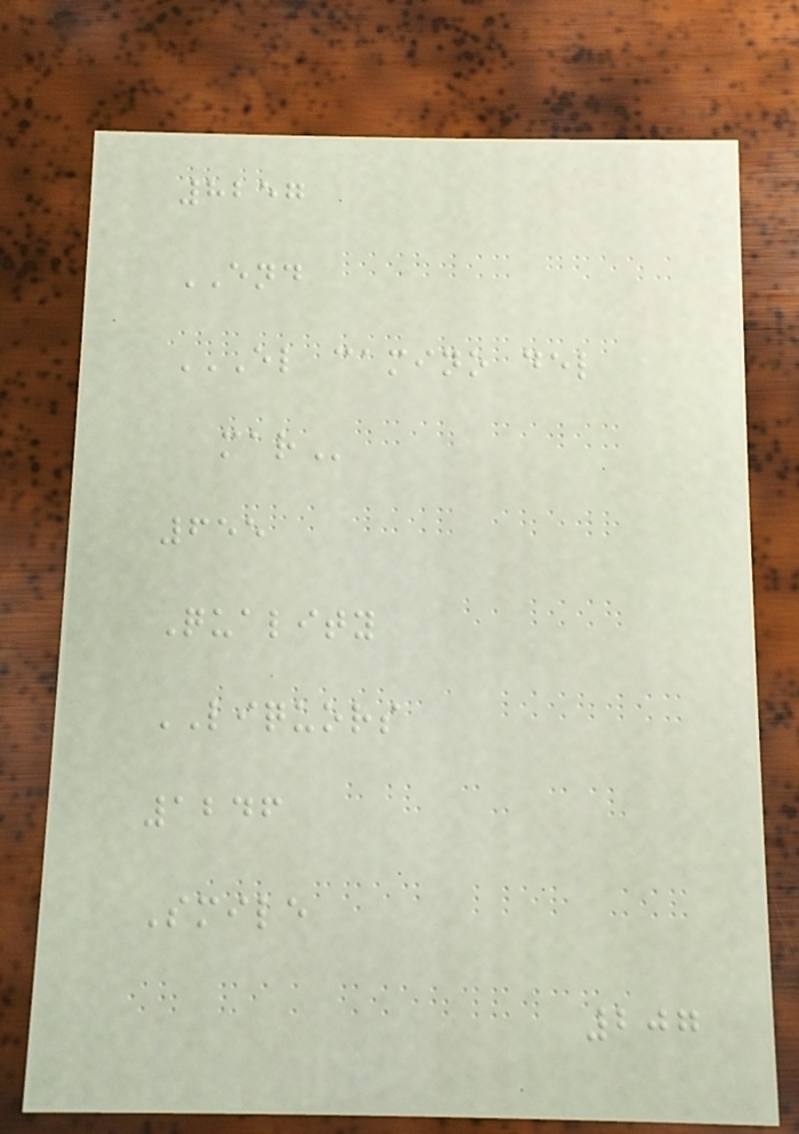8257
END
EL CAMINO DEL
MAR
655
Quality
LIQUORS
1246
Smile
207
